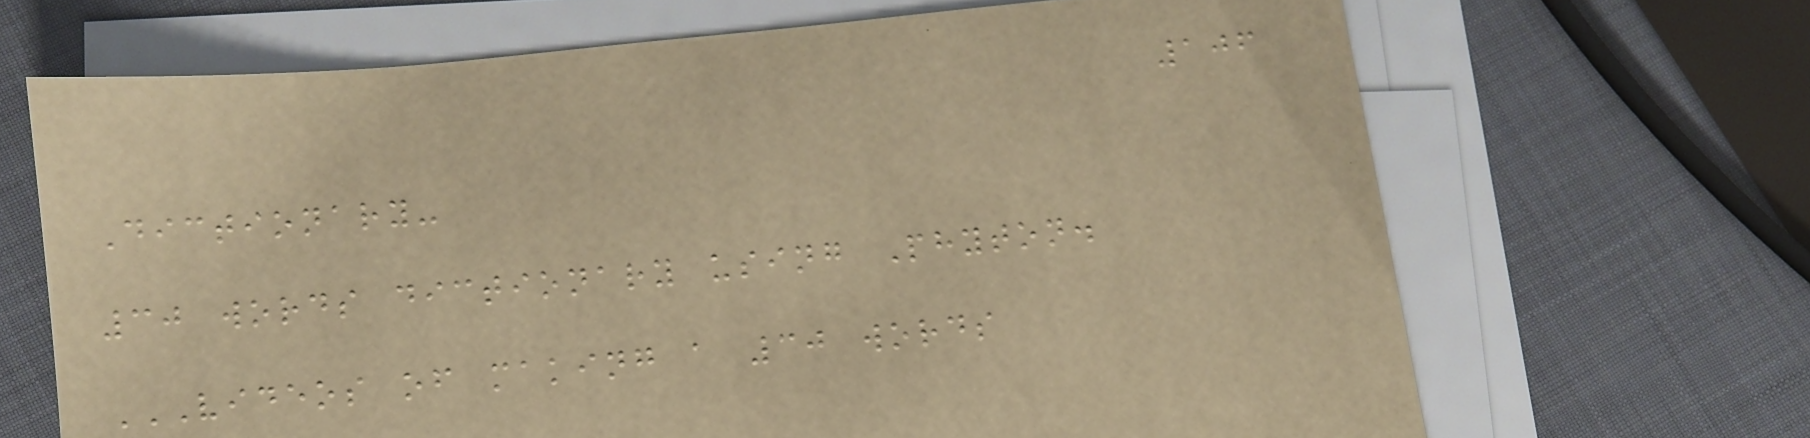106
Dictionary-
30 words dictionary using Phyton.
VIDEOS OF MAKING A 30 WORDS
